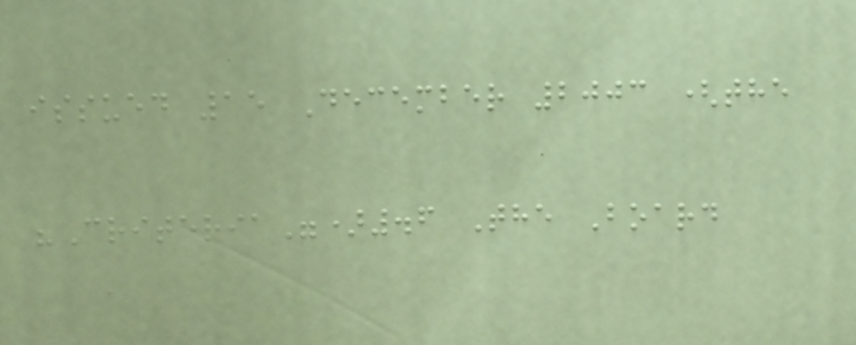issued 15 December 2003 (the
"Criteria").6 The Board
